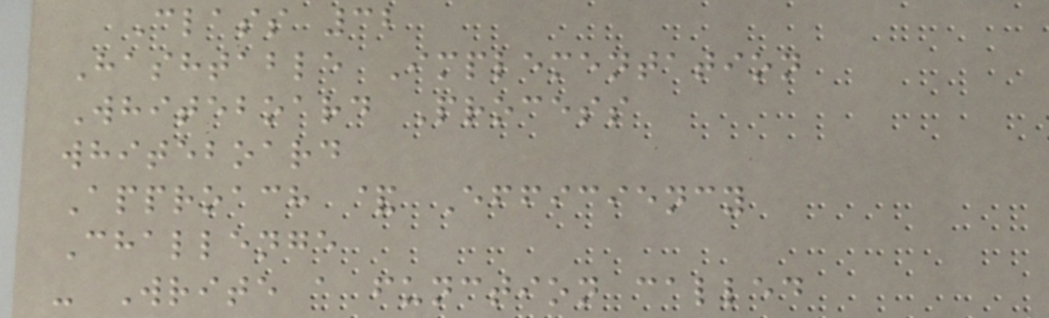Class 32
Hashtable Implementation
Whiteboard Process
whiteboard
Approach & Efficiency
Challenge
- Write a function called
